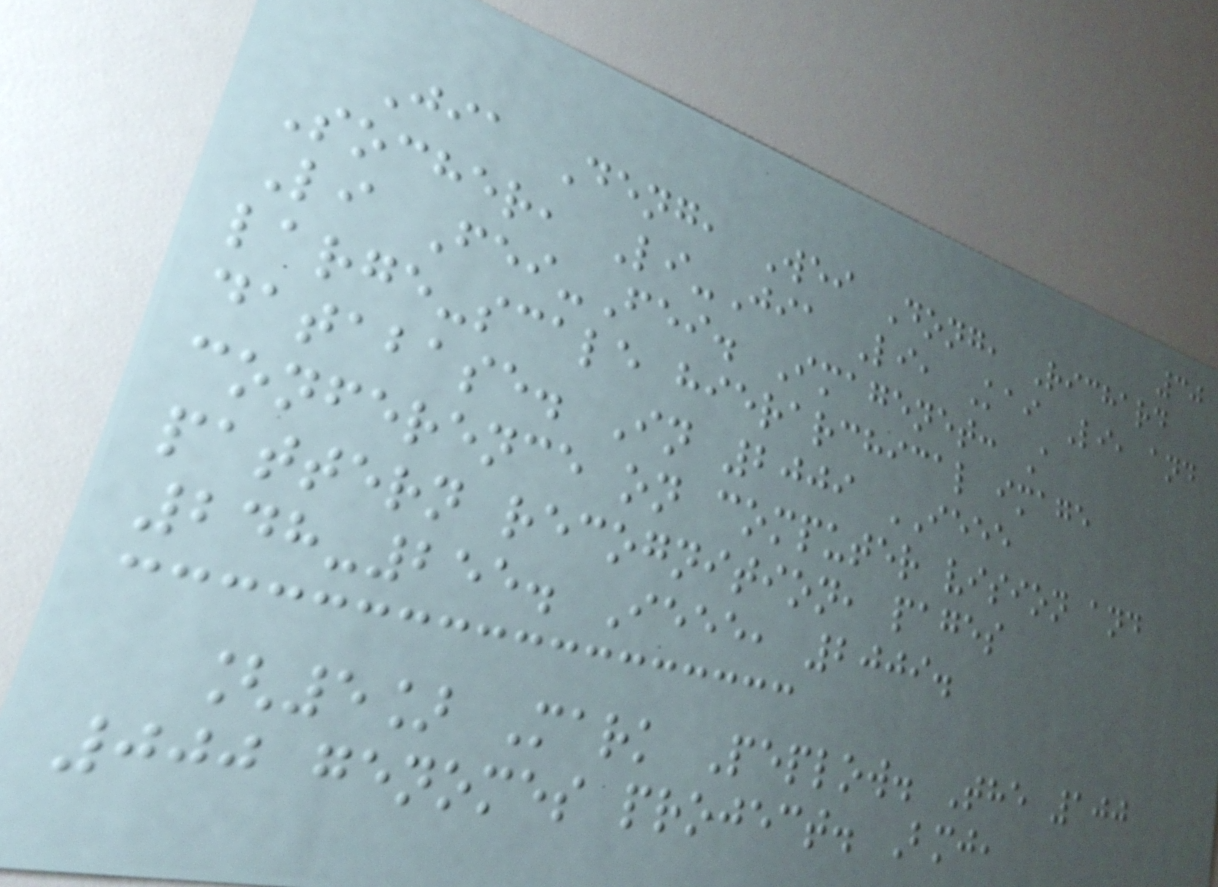30
Jia Deng, Wei Dong, Richard
Socher, Li-Jia Li, Kai Li, and
Li Fei-Fei. Imagenet: A
large-scale hierarchical image
database. In 2009 IEEE
conference on computer vision and
pattern recognition, pages
248-255. Ieee, 2009.
[5] Mark Peplow. The 100
000 genomes project. Bmj,
